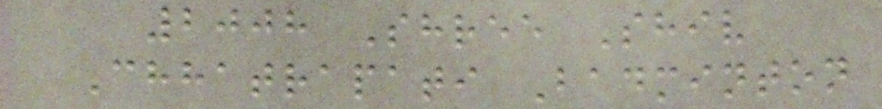2008 Shree Shiv
Chhatrapati Badminton
